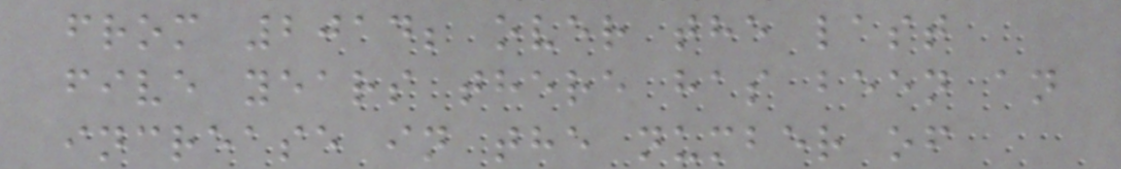from 2014; over the last
five years there has been an
increase in the number of
